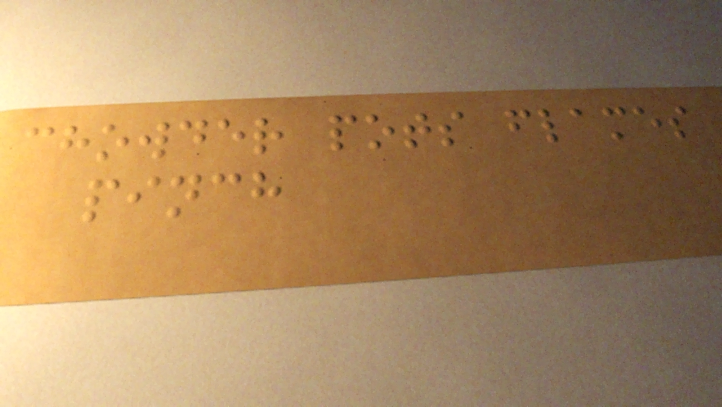chowder pots flames
pinch
